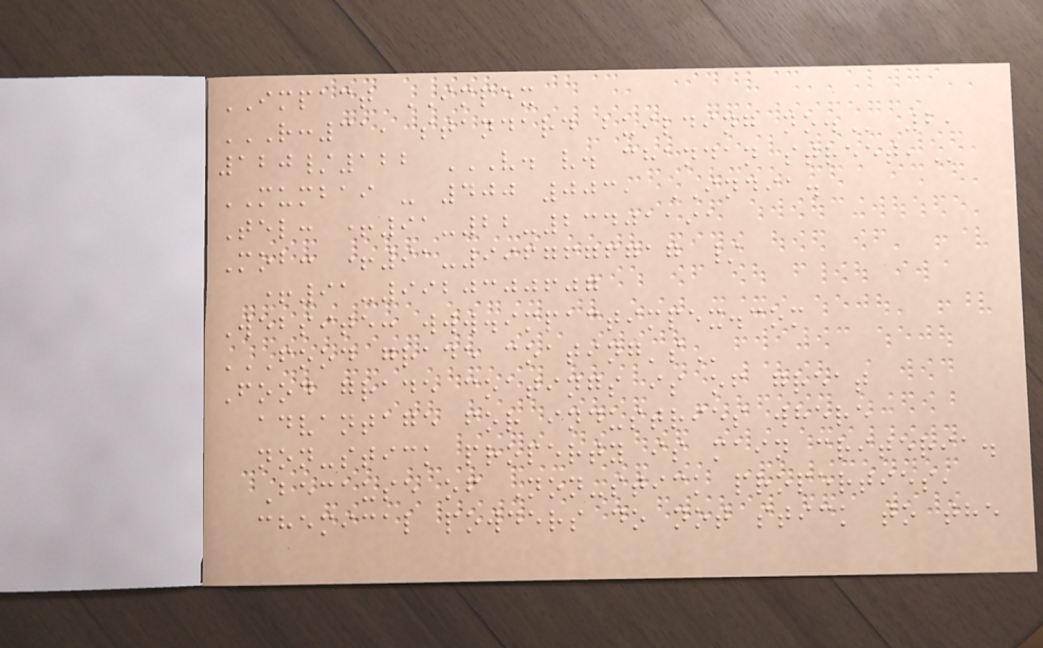IMPACT IMPEX
R:31, STANDARD BUILDING NO. 2,
120/122 V. V. CHANDAN STREET,
MUMBAI - 400 003, INDIA.
Tel: +91-22-23401191
Mob: +91-9967676717 /
+91-9920300607
Website: www.impactimpex.com
FOOD GRADE COATING'S
Food grade coatings is of great
advantage for industries where
non-stick property is main criteria.
Because of Non-stick properties,
chemical powders do not stick to the
